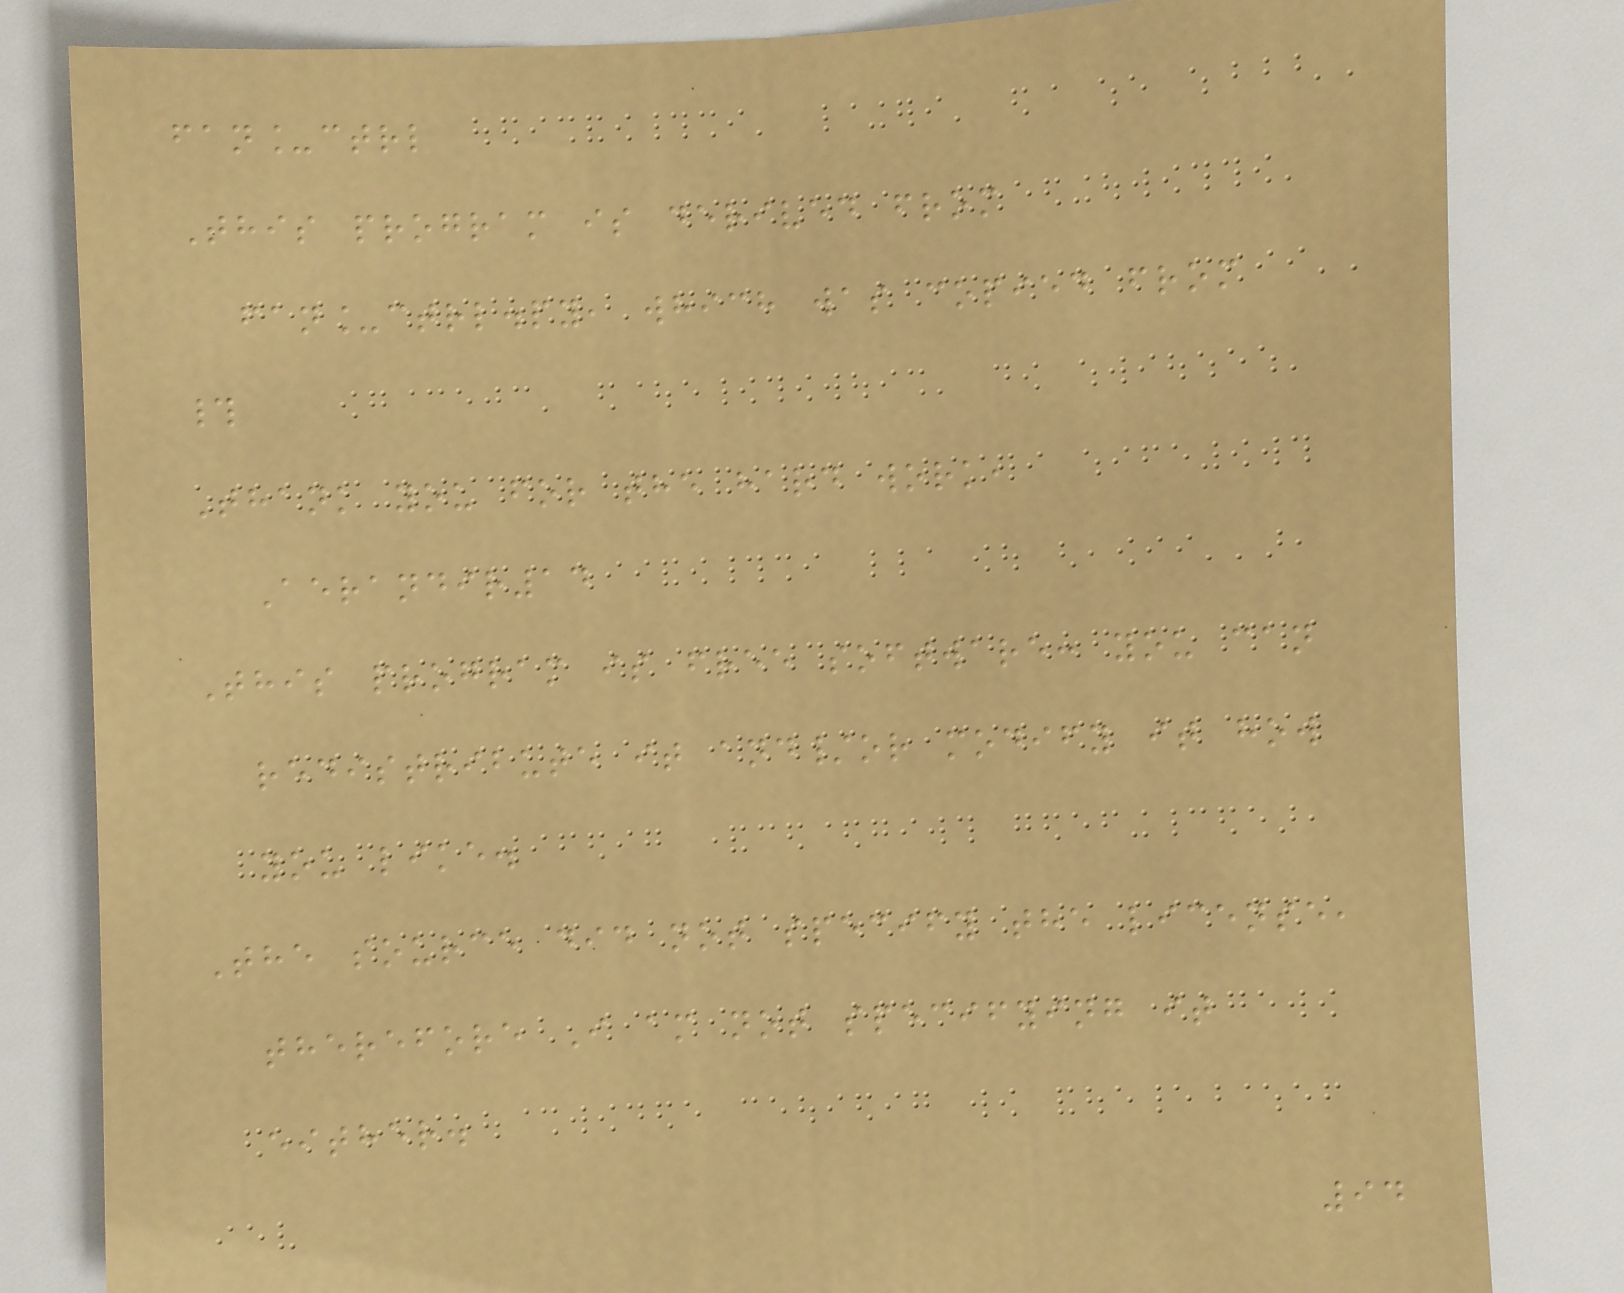fan_ctrl
This program is derived from
fan_ctrl.py, which was copied from
#
Thank you for the hard work,
Aerandir14
This program is free software: you can
redistribute it and/or modify it how
you like.
The source did not specify the license,
therefore I am not specifying it
either.
94
